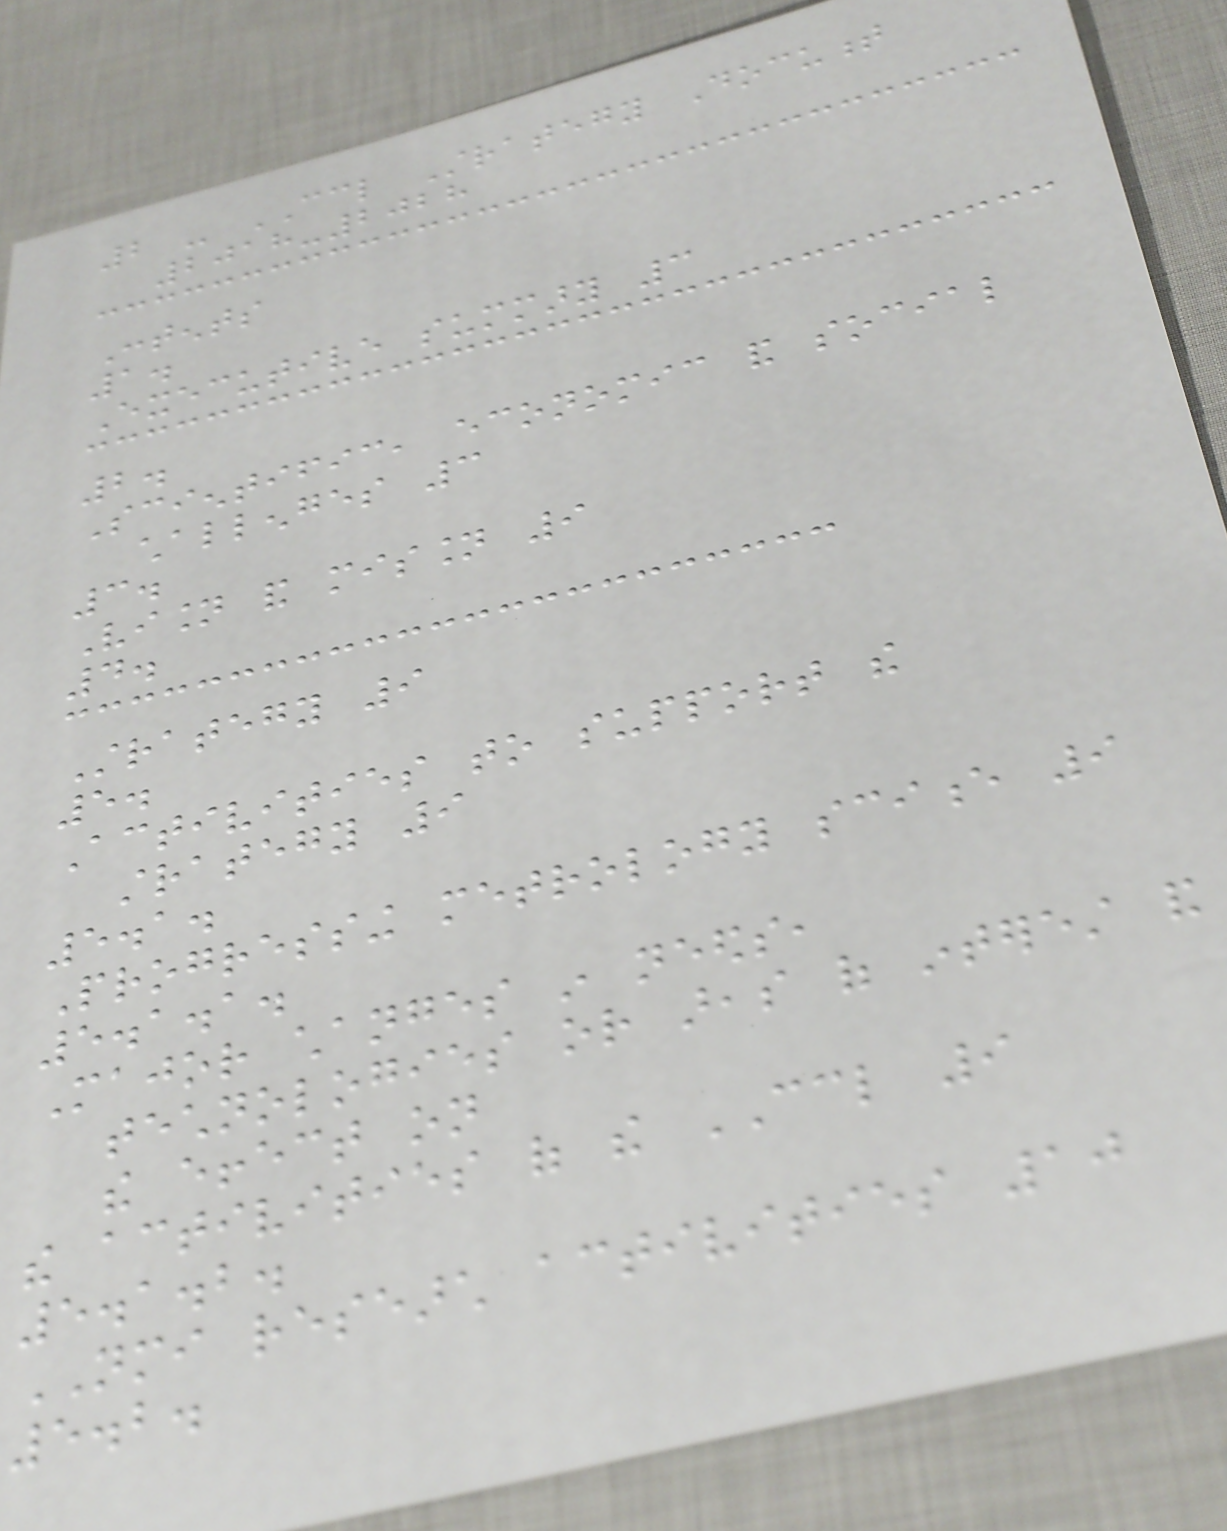2 - CCL Strategy Document
2018-2028
Contents
1.
Executive summary 3
2.
Scientific, economic and social
challenges 3
3.
Vision and mission 9
4.
Strategy 9
5.
Activities to support the
strategy 9
5.1.
Progressing metrology science 9
5.1.1.
Major changes in needs,
technologies or areas of interest and
the effect on
the activities of the CCL 9
5.1.2.
NMI research activities 10
5.2.
